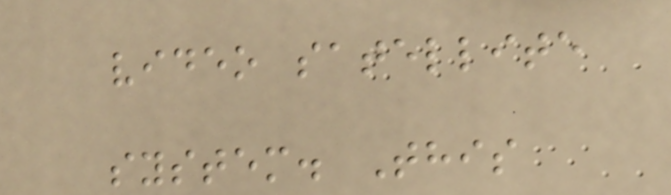video satellite
system. This
